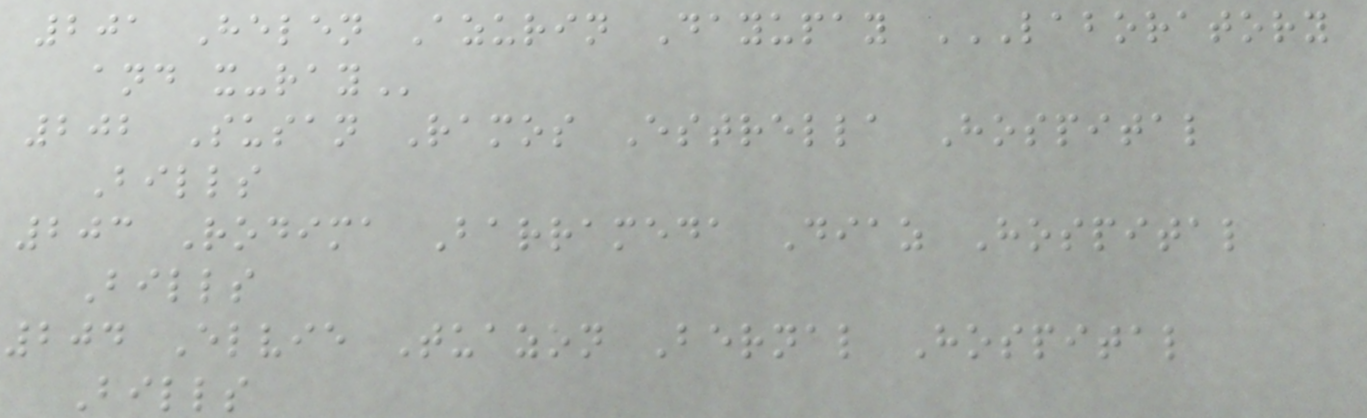201 Helen Azurin Dayupay LABORATORY
AND X-RAY
202 Susan Ramos Estrella Hospital
Bills
203 Rodima Barrameda Diaz Hospital
Bills
204 Elvie Tuazon Bernal Hospital
Bills
